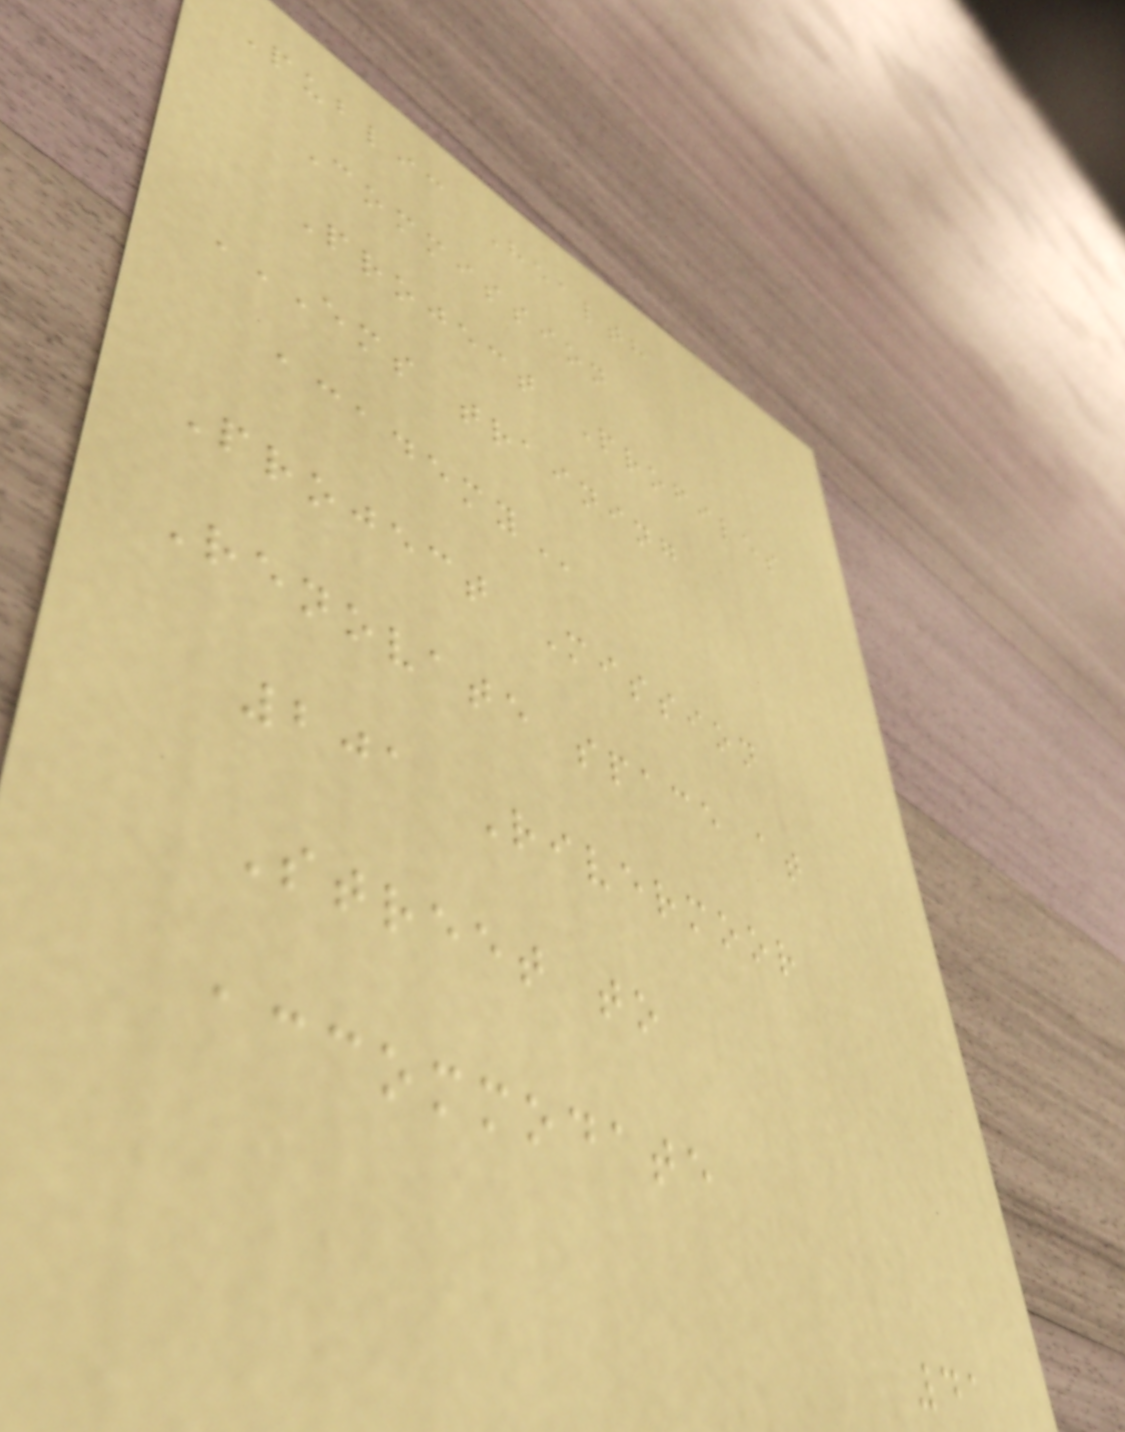Public Health
Commission
Project Profiles
EMS TRAINING
ACADEMY
Project Mission
Renovate space at
201 Rivermoor
Street to
accommodate
41
